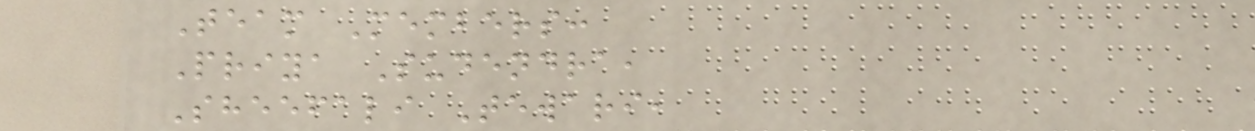Team Members:
Priya Sudendra,
Sheefali Tewari,
